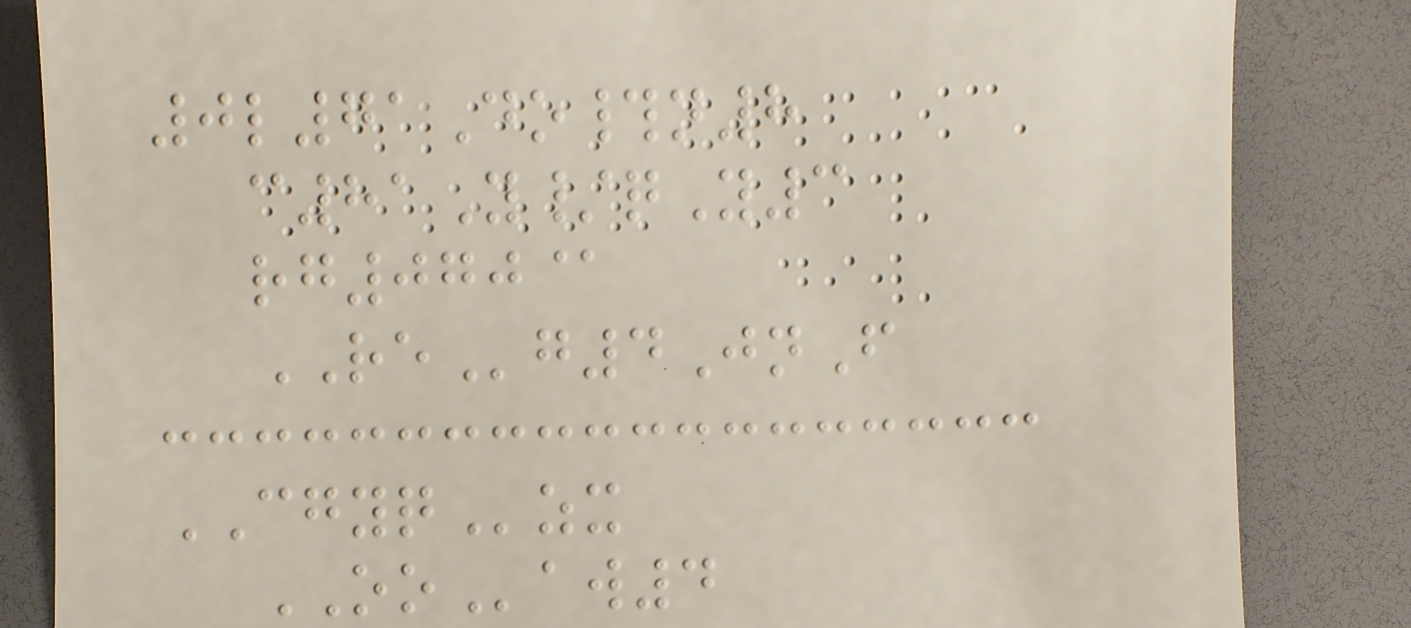0l71Do#n8
c81Y/qY3
rg070@
REg4JnF
CGYQzx
OOaw4
